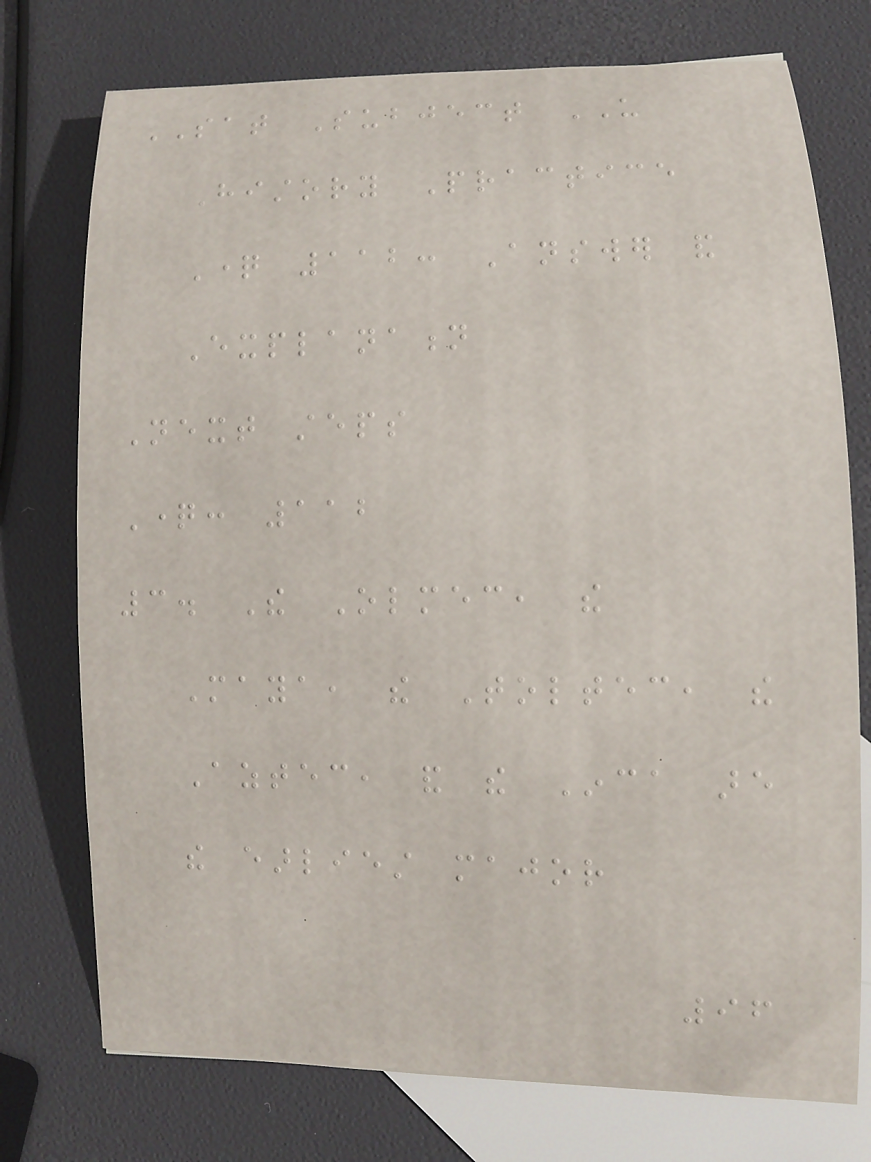SAT Subject US
History Practice
Question 112: Answer and
Explanation
Next steps
Question: 112
3. The Olmec, the
Maya, the Toltec, the
Aztec, and the Inca are
the earliest major
96
